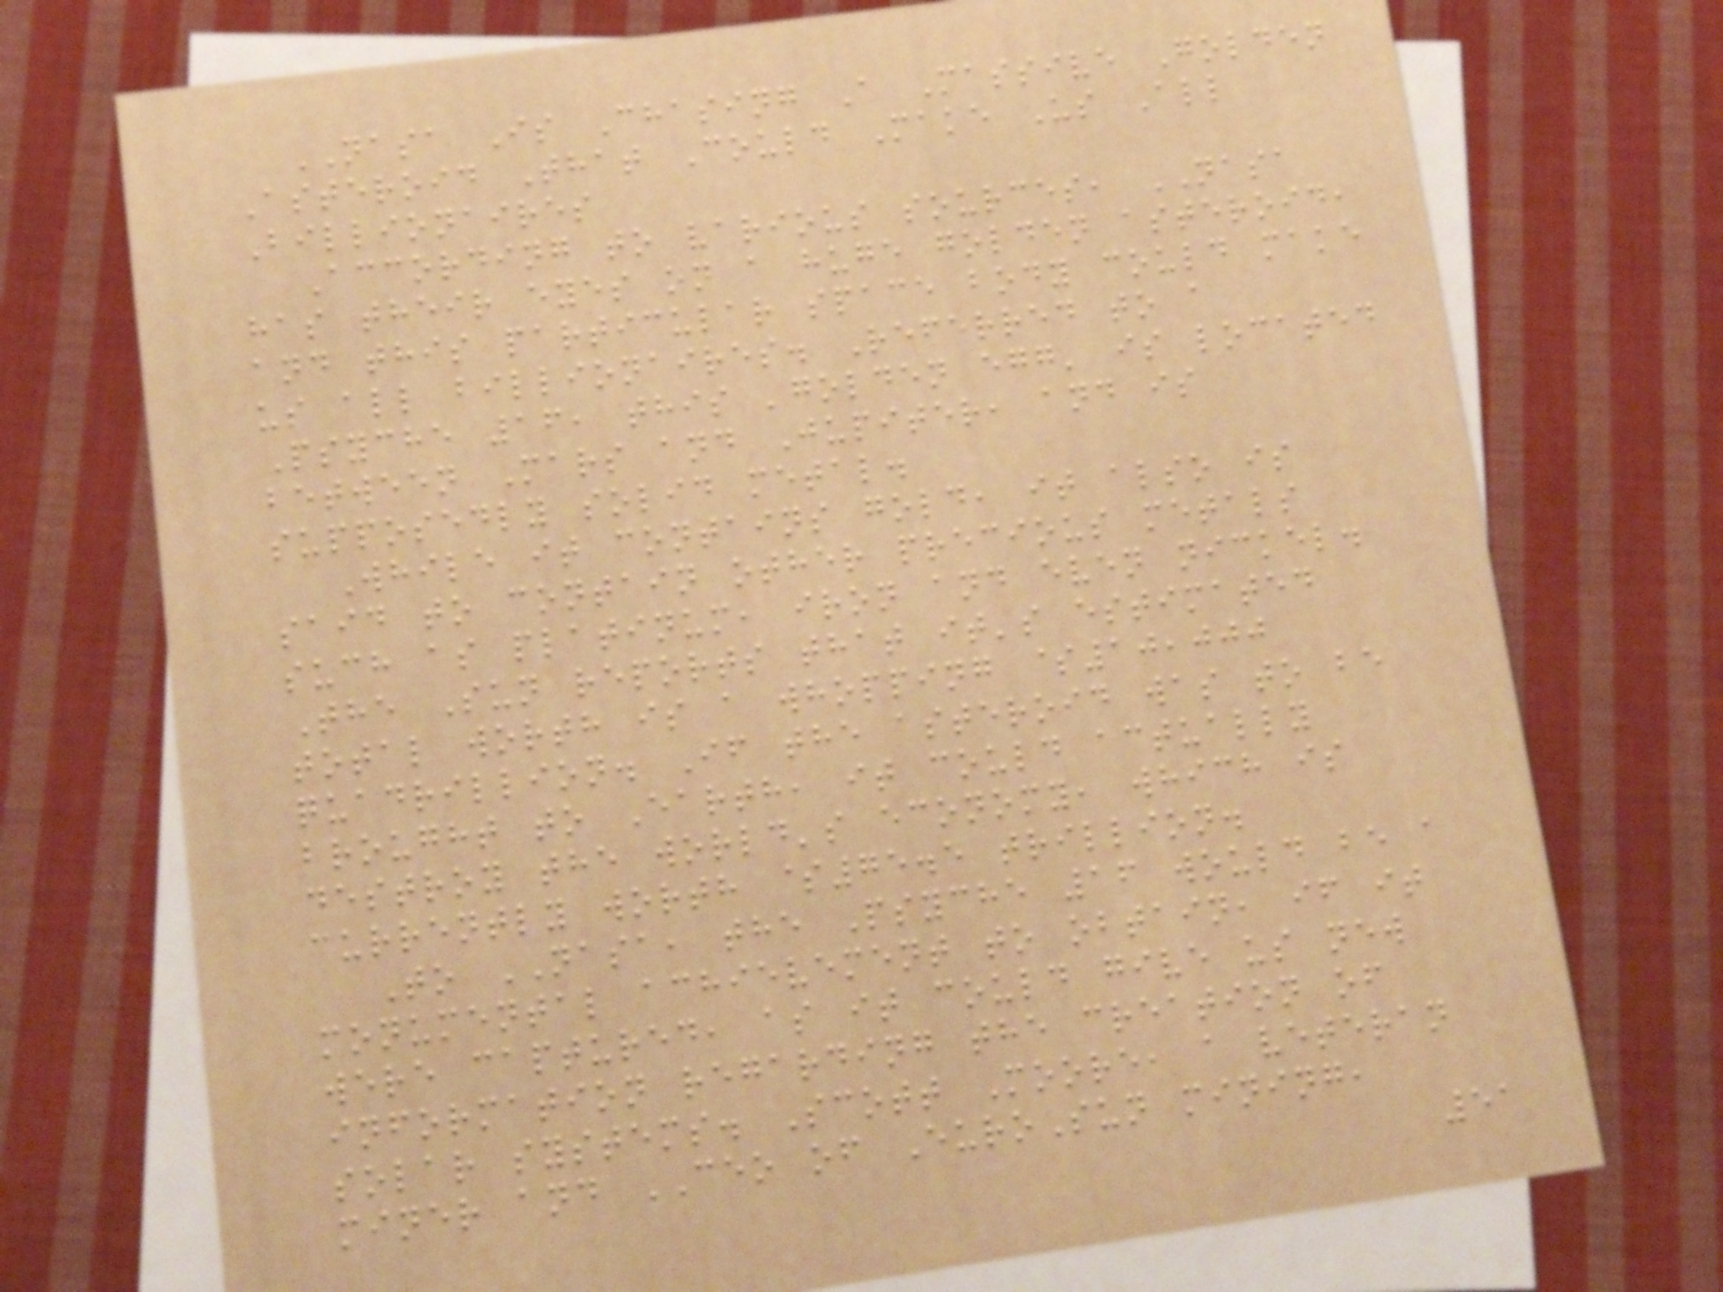NASA Is Chasing A Massive Golden
Asteroid That Could Make Us All
Billionaires
According to various sources, NASA
has their eyes on a huge golden asteroid,
and this particular space body could make
us all billionaires. Referred to a
Psyche 16, this 'golden egg' is located
between Mars and Jupiter, and is
supposedly solid metal.
While it contains gold, it also is
said to contain other precious metals
such as platinum, iron and even nickel.
The Sun reports that it's estimated
total worth is a whopping $10,000
quadrillion. If the asteroid was to be
brought to Earth, it could actually
destroy the world's economy, which is
currently worth $75.5 trillion.
To NASA, the Psyche 16 would be a
monumental achievement to obtain, if it
were captured, as it could give us new
information regarding the creation of
solar systems. Scott Moore, a veteran
miner and CEO of EuroSun mining,
51
